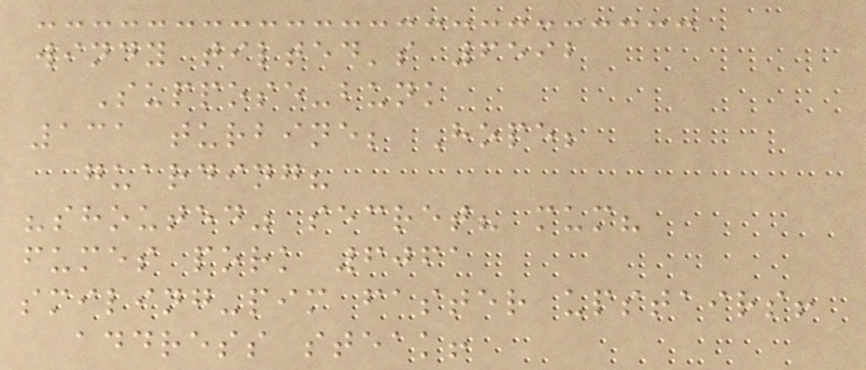windy tilted's 6592
Suppose-bunk
131 turbine; Hope;
guarding?
"shouted" secret? mum?
fumes pork 6061
smiling-pim faster upstairs!
address steak!
